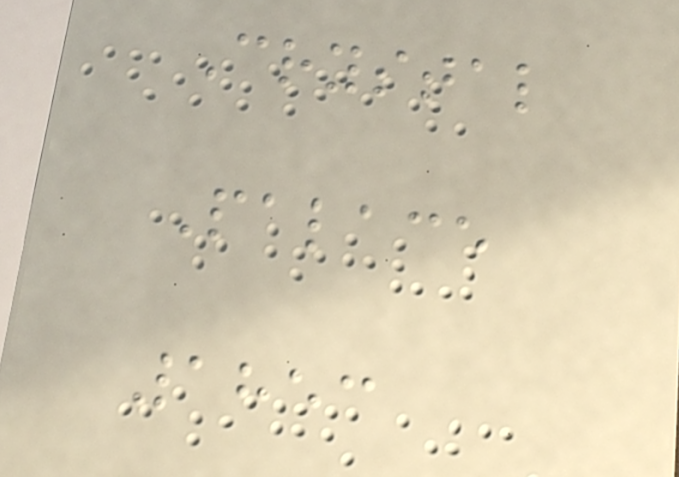Crystal
Palace
1853
